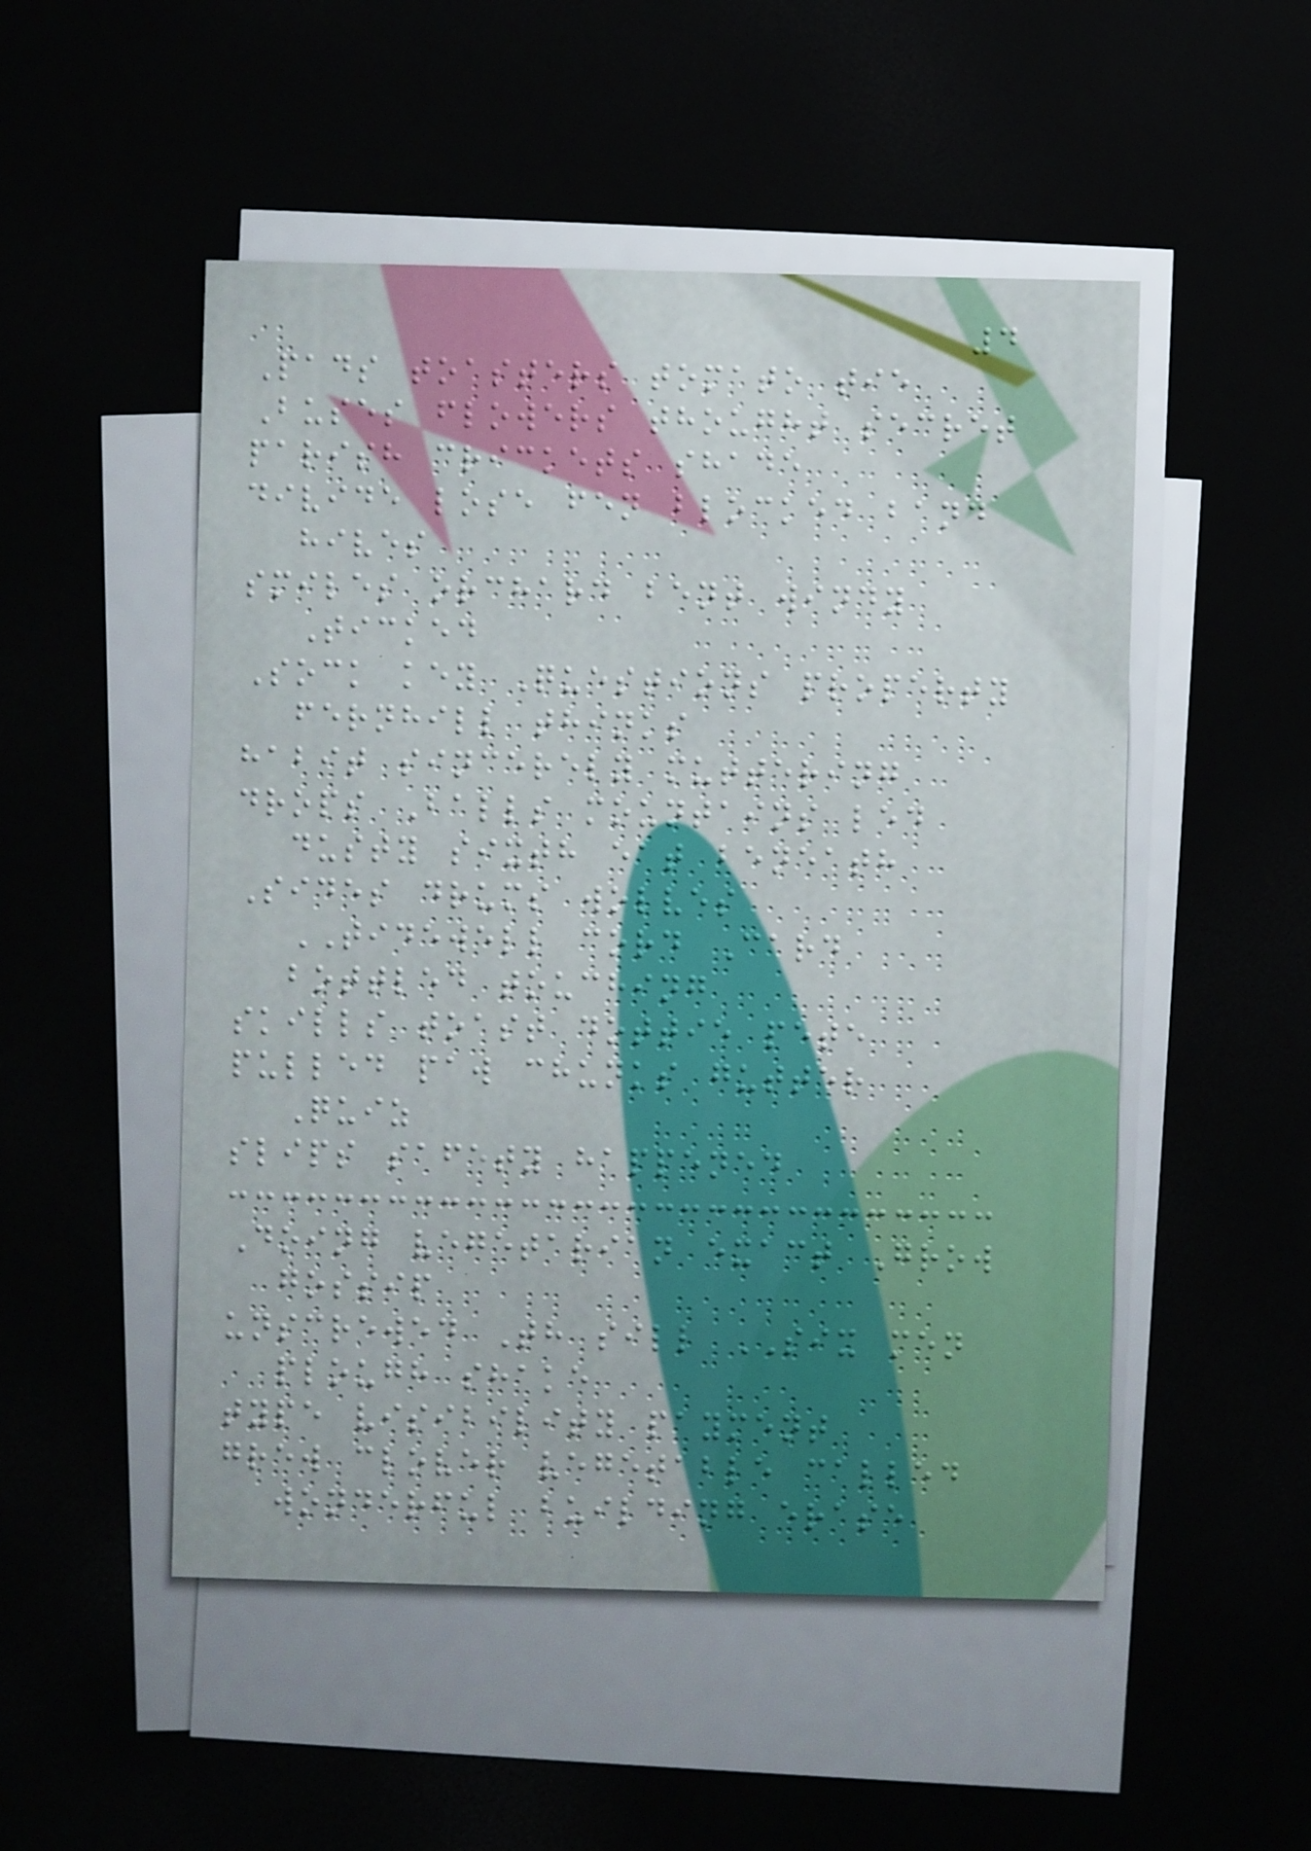4
Pads toasters tomato tie
Buses flowers thought secret
parish crickets shade
divide lose fen blocked band
hives
smiles orchard bent windy
Ticked
Sock key Questions property
fernhill thinks
habit sincerely muttering
drops Balls mountains led
dusty sixth eat beneath
Sides drums wolves
TIDEWELL cord Card
bottled touching
skills toast dottie pete
pulled paw chunks gutter
Quiz
slips safety happened
Doing vegetarian exact Grow
gossip
unscrewed Th sill SIX men
plough shake
type visibility payment
grew clover vegetable called
wonderful building erase
